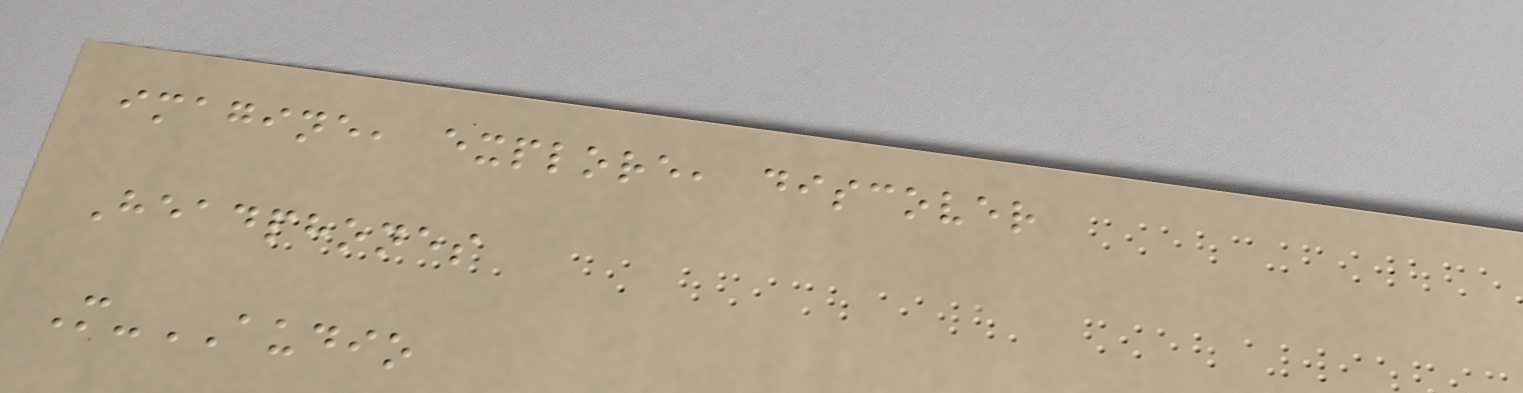imagine, explore, discover
Headphones
M-AUDIO
